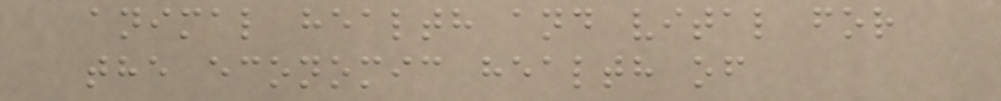animal health and vital for
the economic health of
